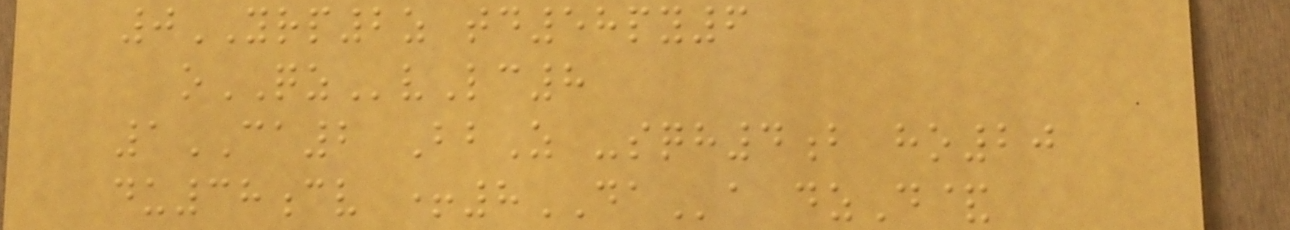0YRP2z td58py6
oQZvLc8
1CA2 BbZ -sqh4b ho20
du38cv +8DAa dzD&
